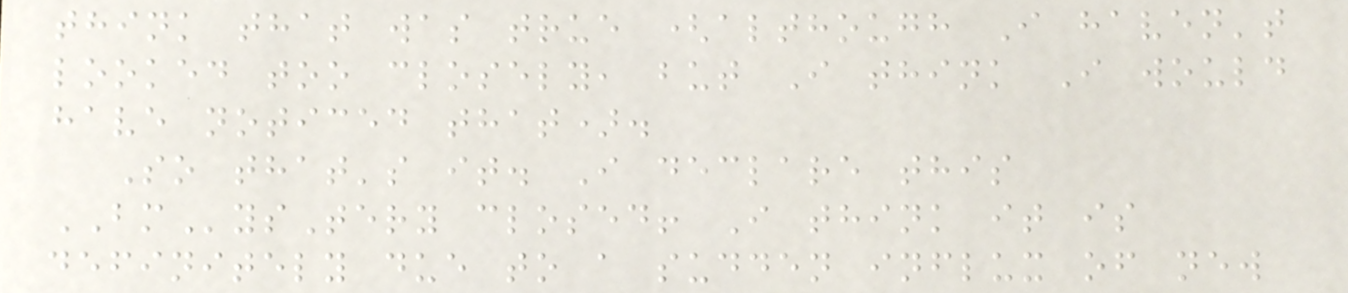think that was true (although I haven't
looked too closely, but I think I would
have noticed that).
So that's it. I declare this
BMysTery closed! I think it is
definitely due to a sudden influx of new
